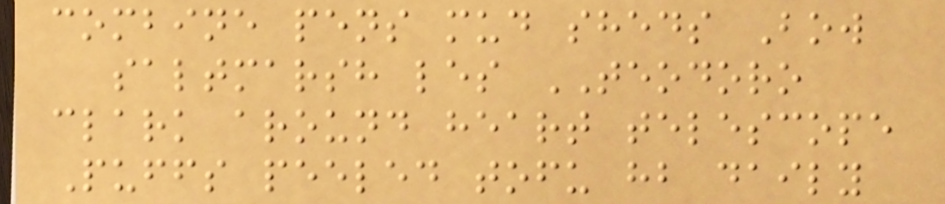combine pens mud sheds Bow
saltmarsh les TEODORO
clark around heart telescope
Puffs peeled tofu hb daily
